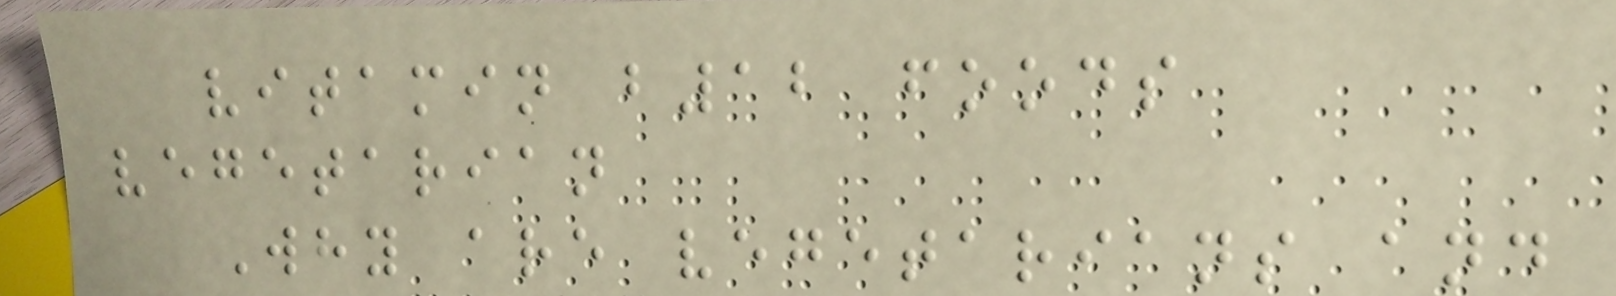vitamin b12 foods
vegetarian
Why are vegetarians and
